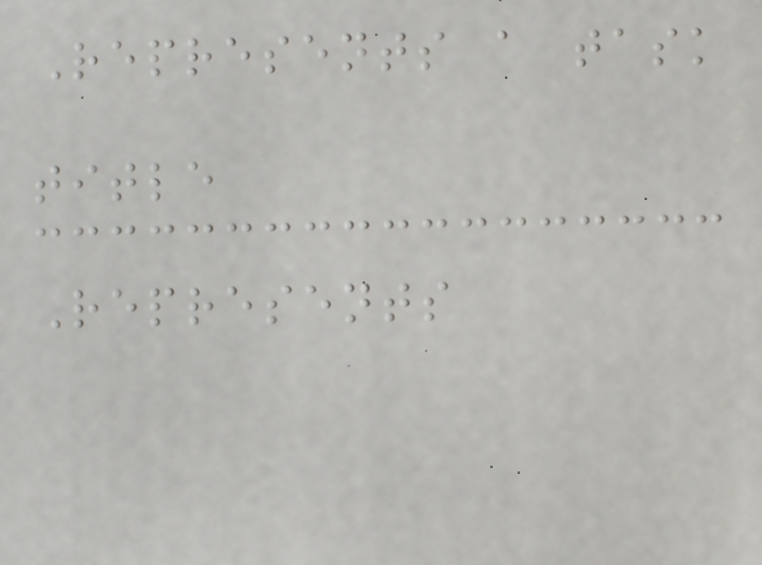Represents a task
title
Represents
